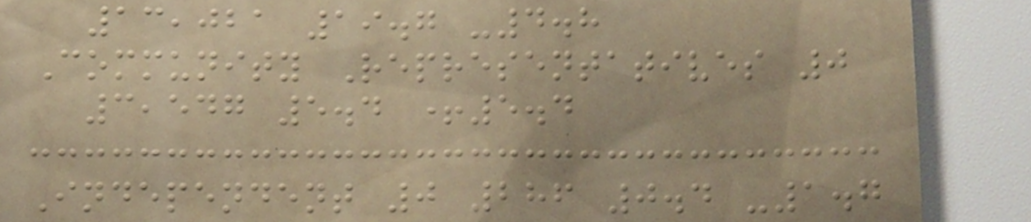13,021 19.7 -4.8
Community Representatives 0
3,547 5.4 +5.4
Independent 0 286 0.4 -1.7
